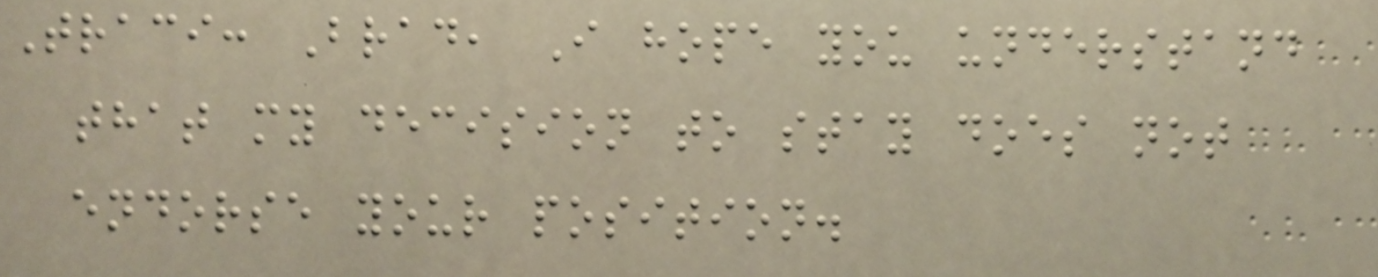Traci: Brad, I hope you understand
that my decision to stay does not
endorse your position.
